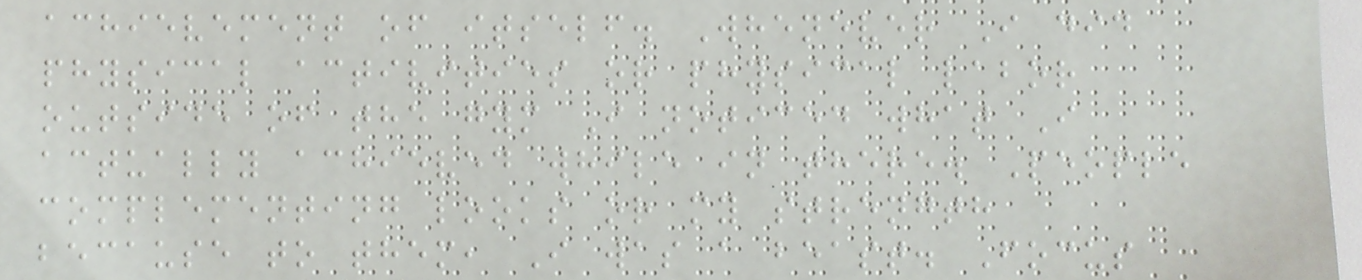achievement of itself. Whenever I did
physical activities or physical labor
outside of the gym I noticed what I
actually achieved while in there. People
complementing looks or my strength
because to them, I was a beast. Focus
